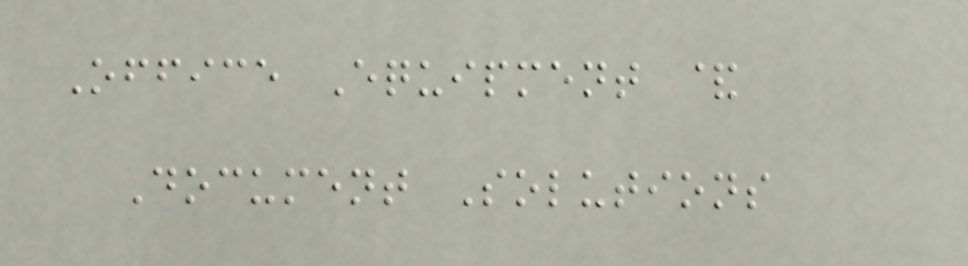Office Equipment &
Document Solutions
